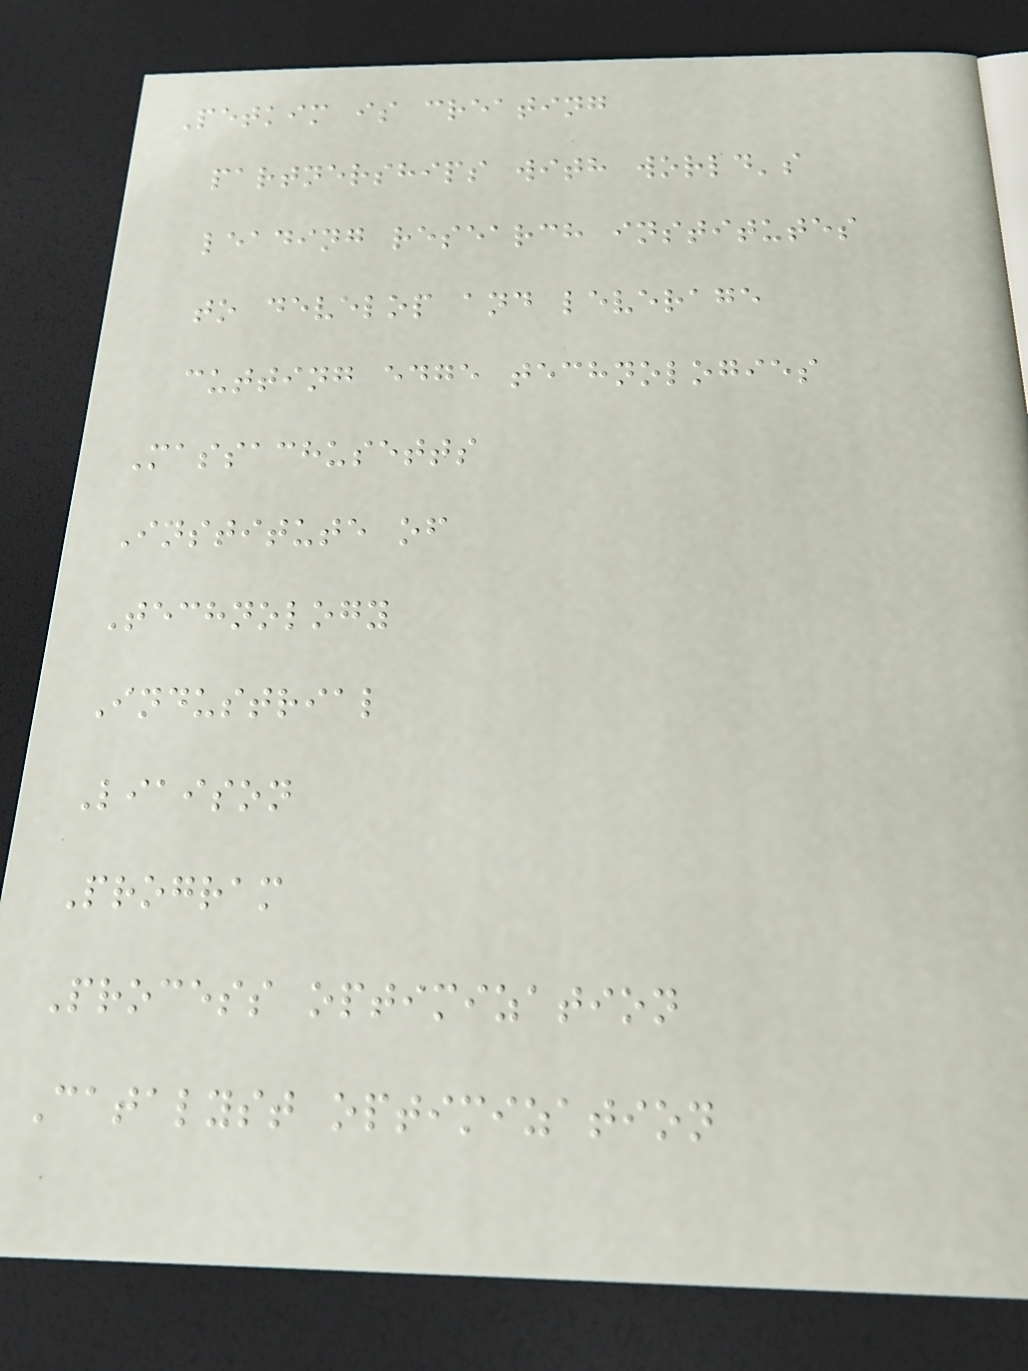Petkim is creating
partnerships with world's
leading research institutes
to develop and leverage
cutting edge technologies
Massachusetts
Institute of
Technology
Industrial
Liaison
Program
Process optimization
Catalyst optimization
